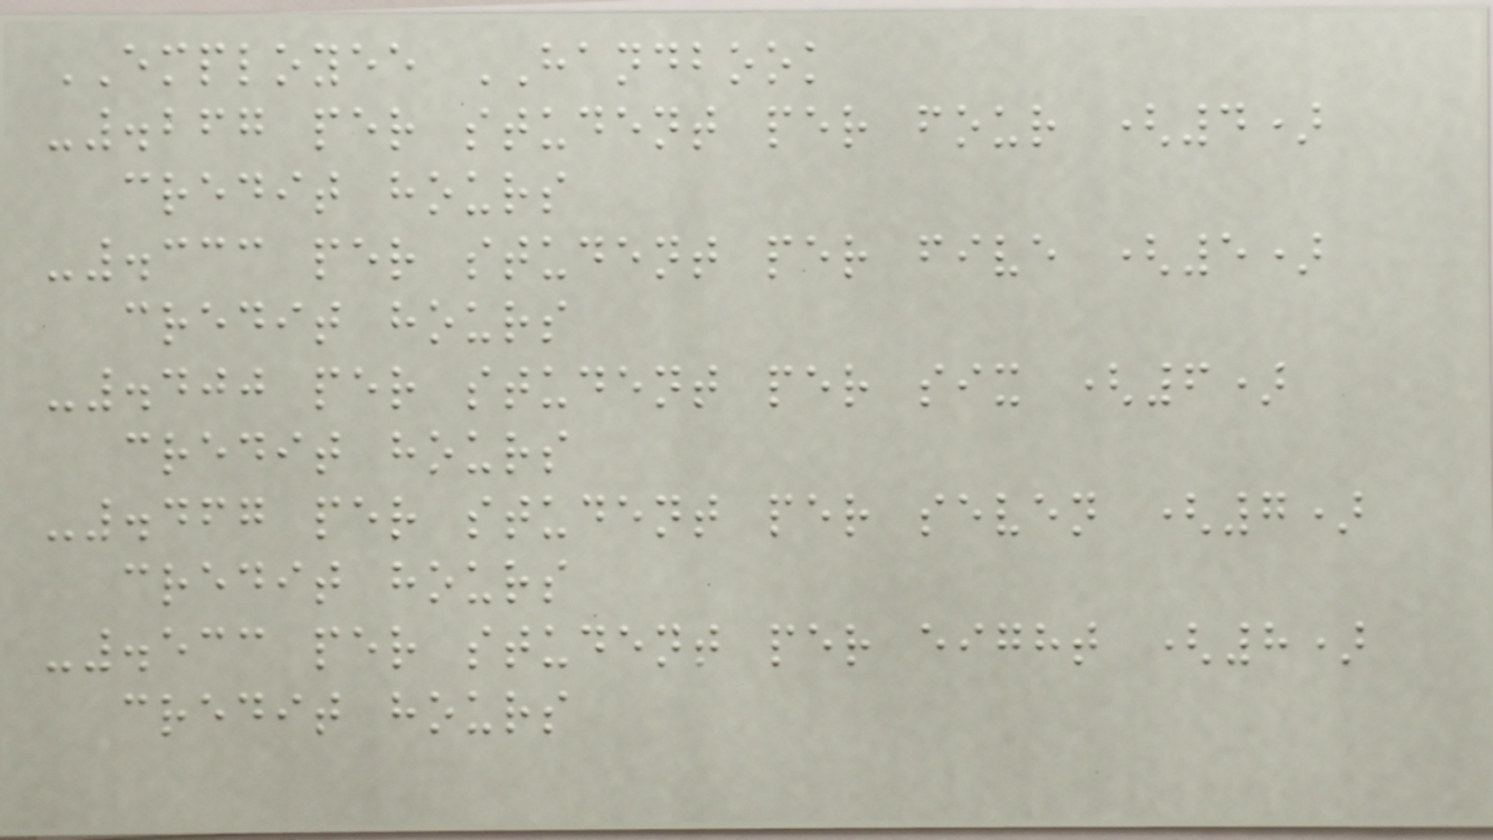EMPLOYEE HANDBOOK
-.267 per student per four (4)
credit hours
-.333 per student per five (5)
credit hours
-.400 per student per six (6)
credit hours
-.467 per student per seven (7)
credit hours
-.533 per student per eight (8)
credit hours
